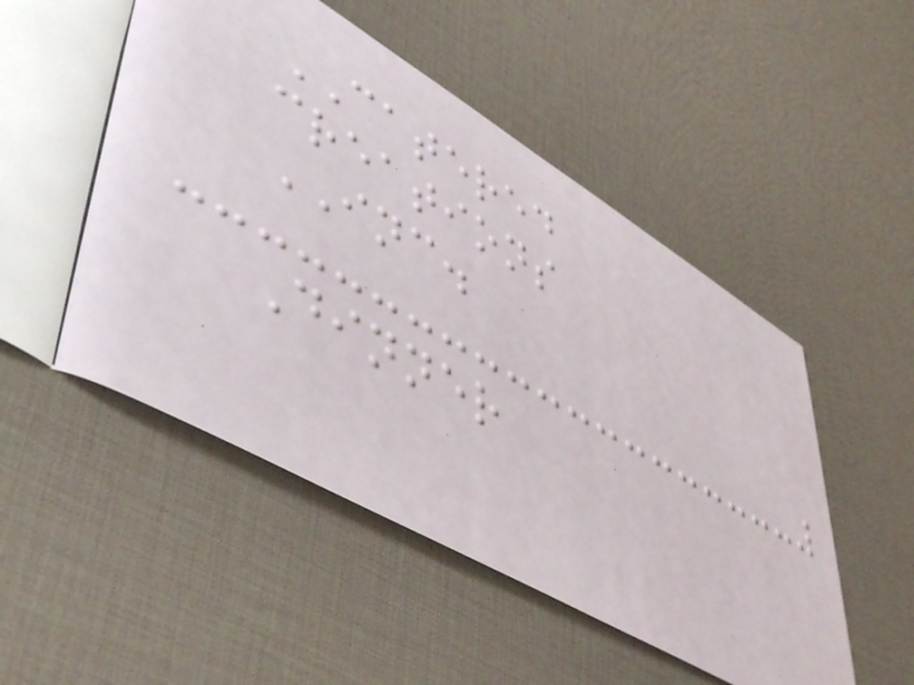CATERED
creations
INC.
Dinner
